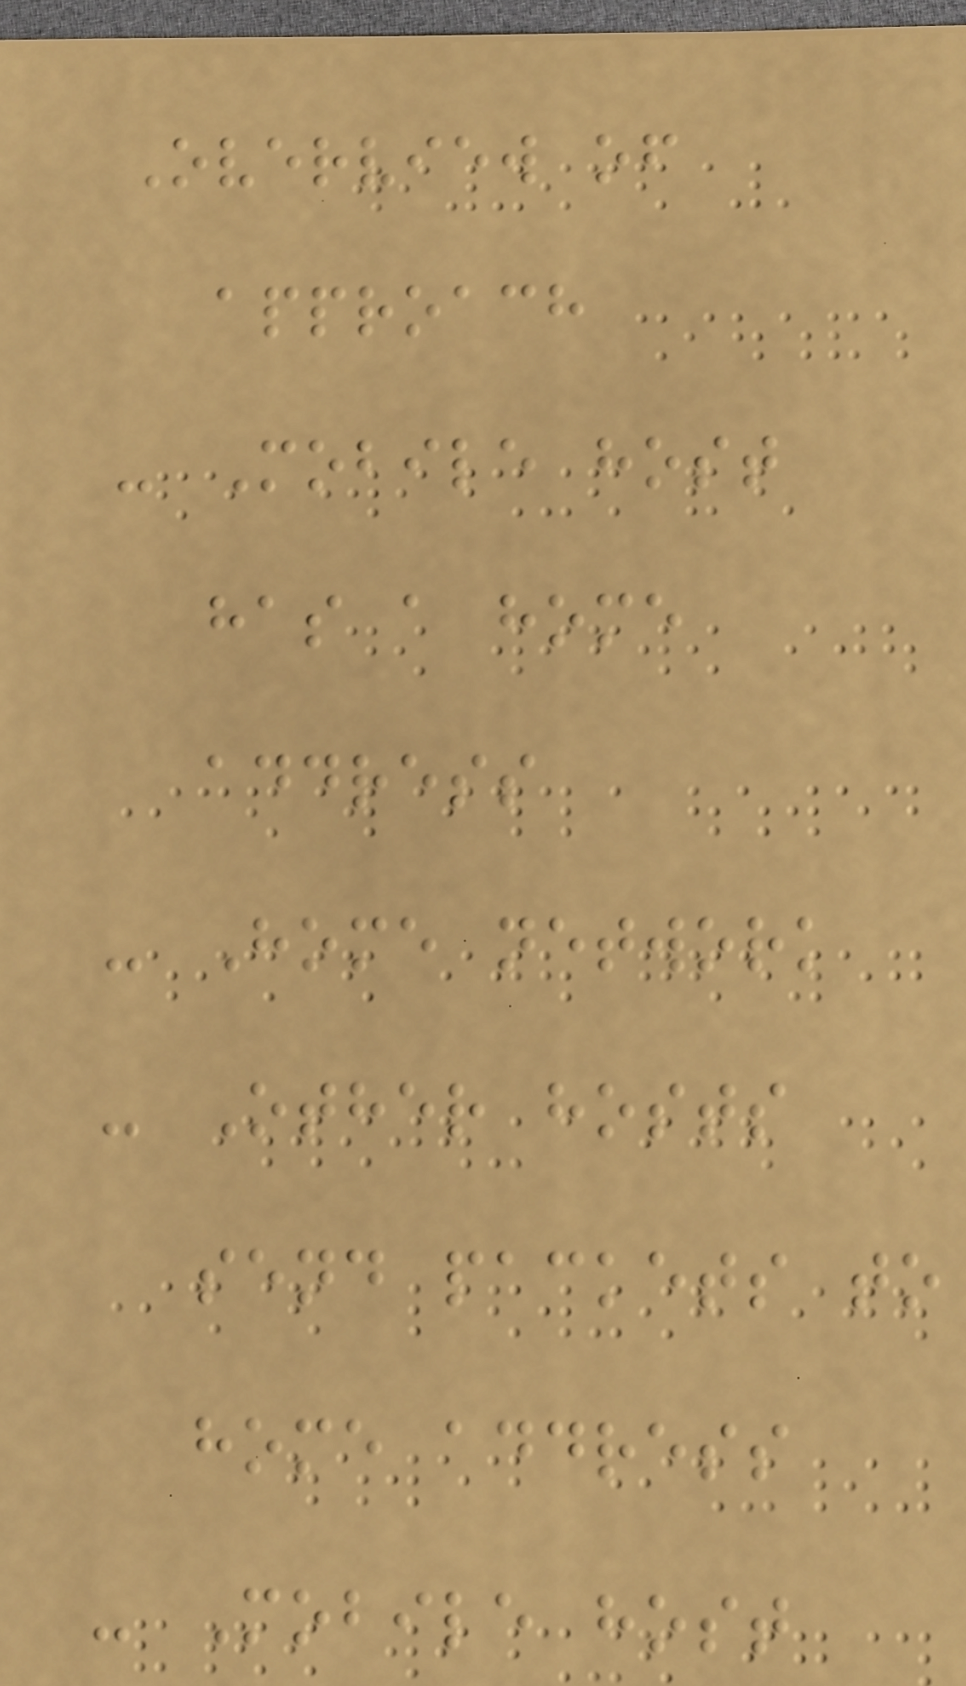Overview of
approach
- Mobile host
has a home
address
- Home network
- Other hosts
send packets to
home address
- Mobile host
